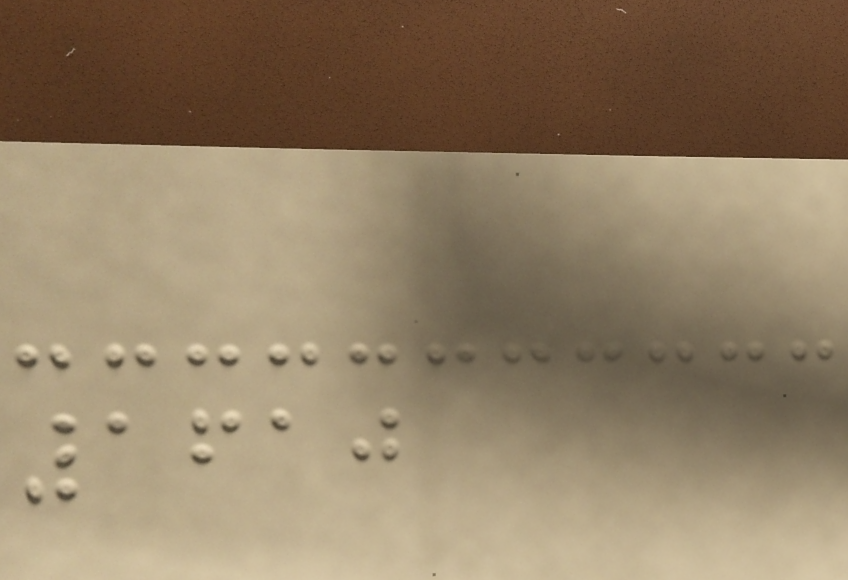1610
